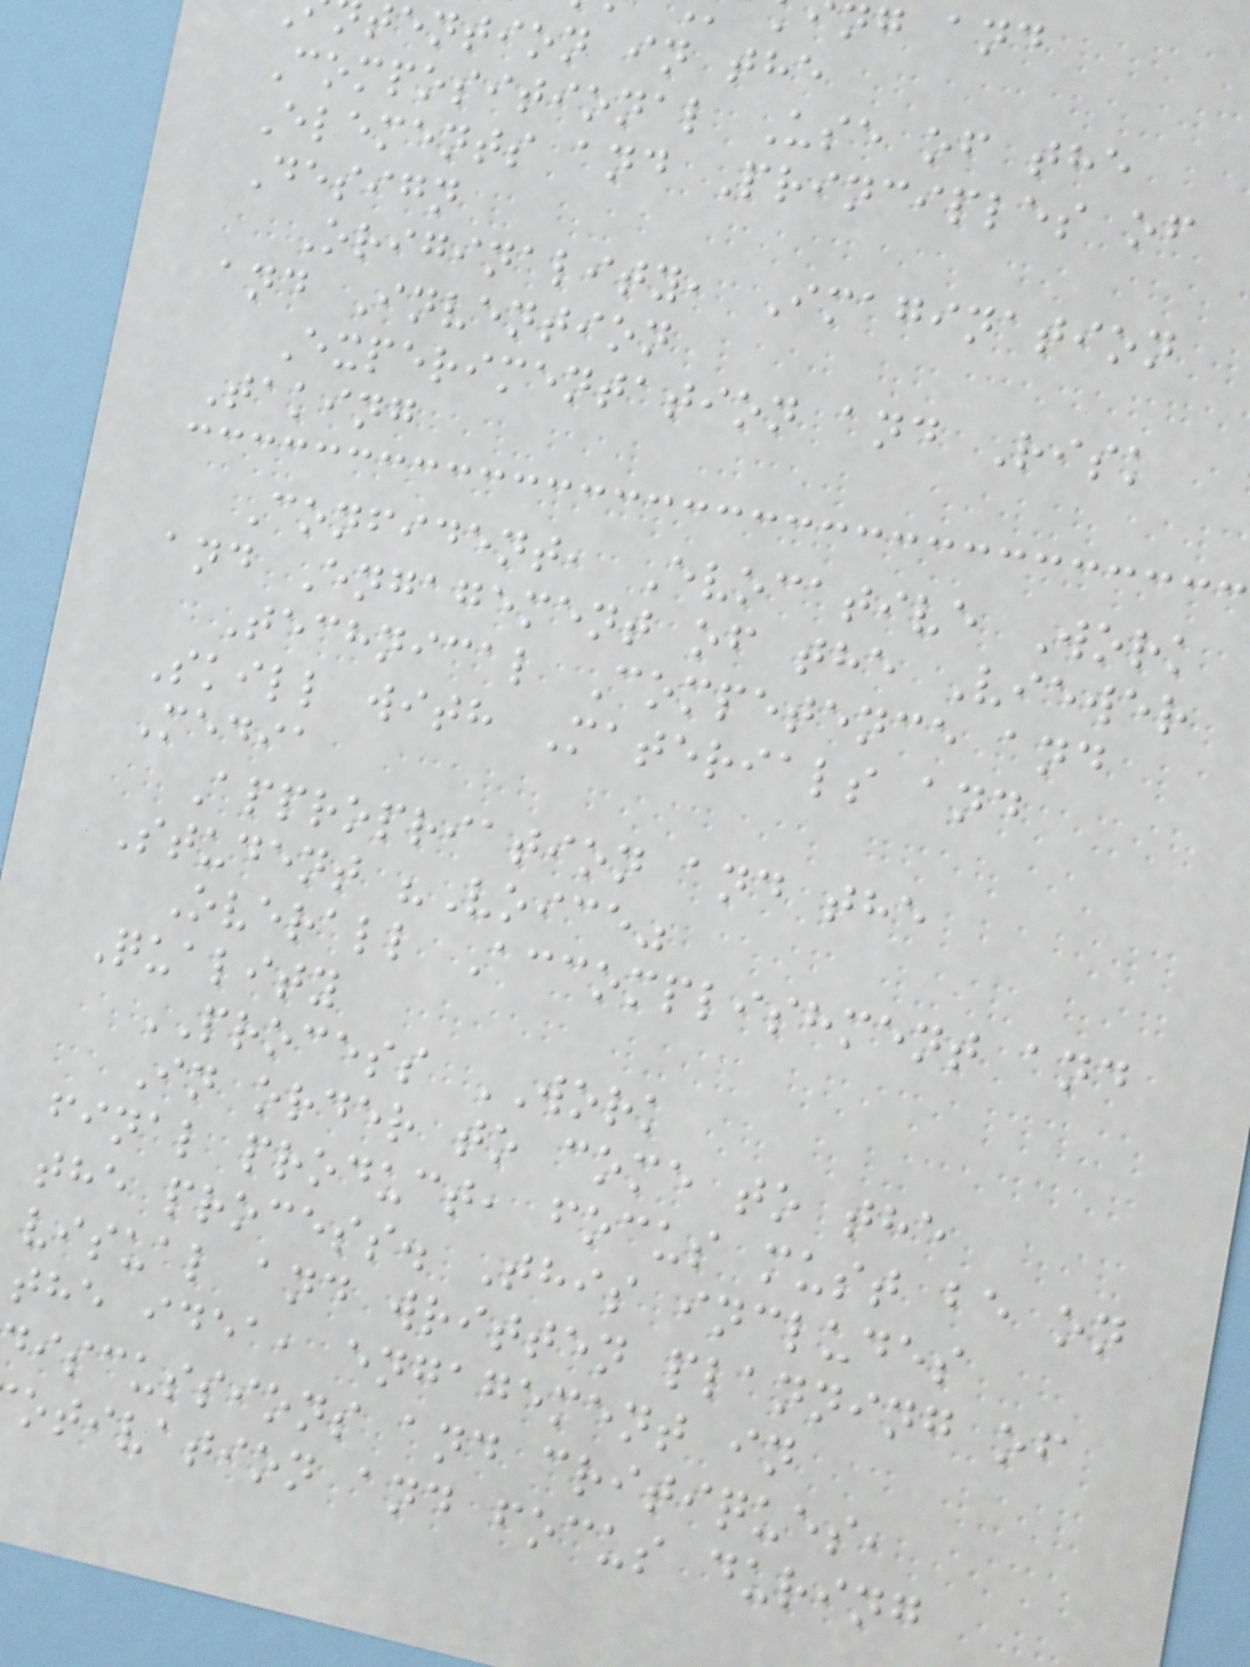ng and
tention in the
Compositional Use of the
Elements and Principles of
Design
Originality, Imagination
and Invention
Experimentation and Risk
Taking
Confident, Evocative Work
and Engagement of the Viewer
Technical Competence and
Skill with Materials and
Media
Appropriation and the
Student "Voice"
Overall Accomplishment and
Quality
PROCESS WORK
In order to come to the
final product, focus must be on
the process. This includes
visual and written planning of
the idea, engagement in
iscussions and critiques,
otivation and focus during
